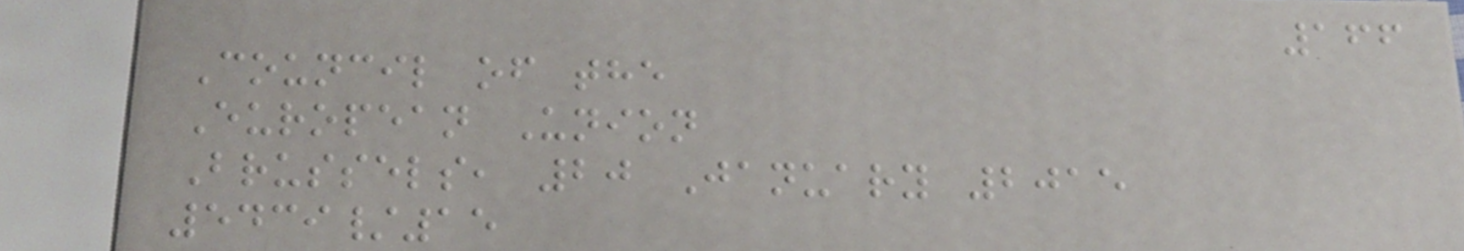166
Council of the
European Union
Brussels, 20 January 2015
5439/15
